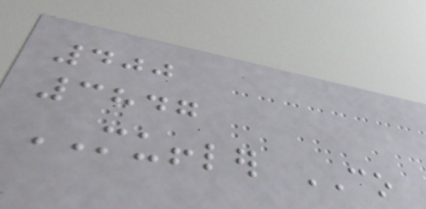400
3847
MUFFLER CO
